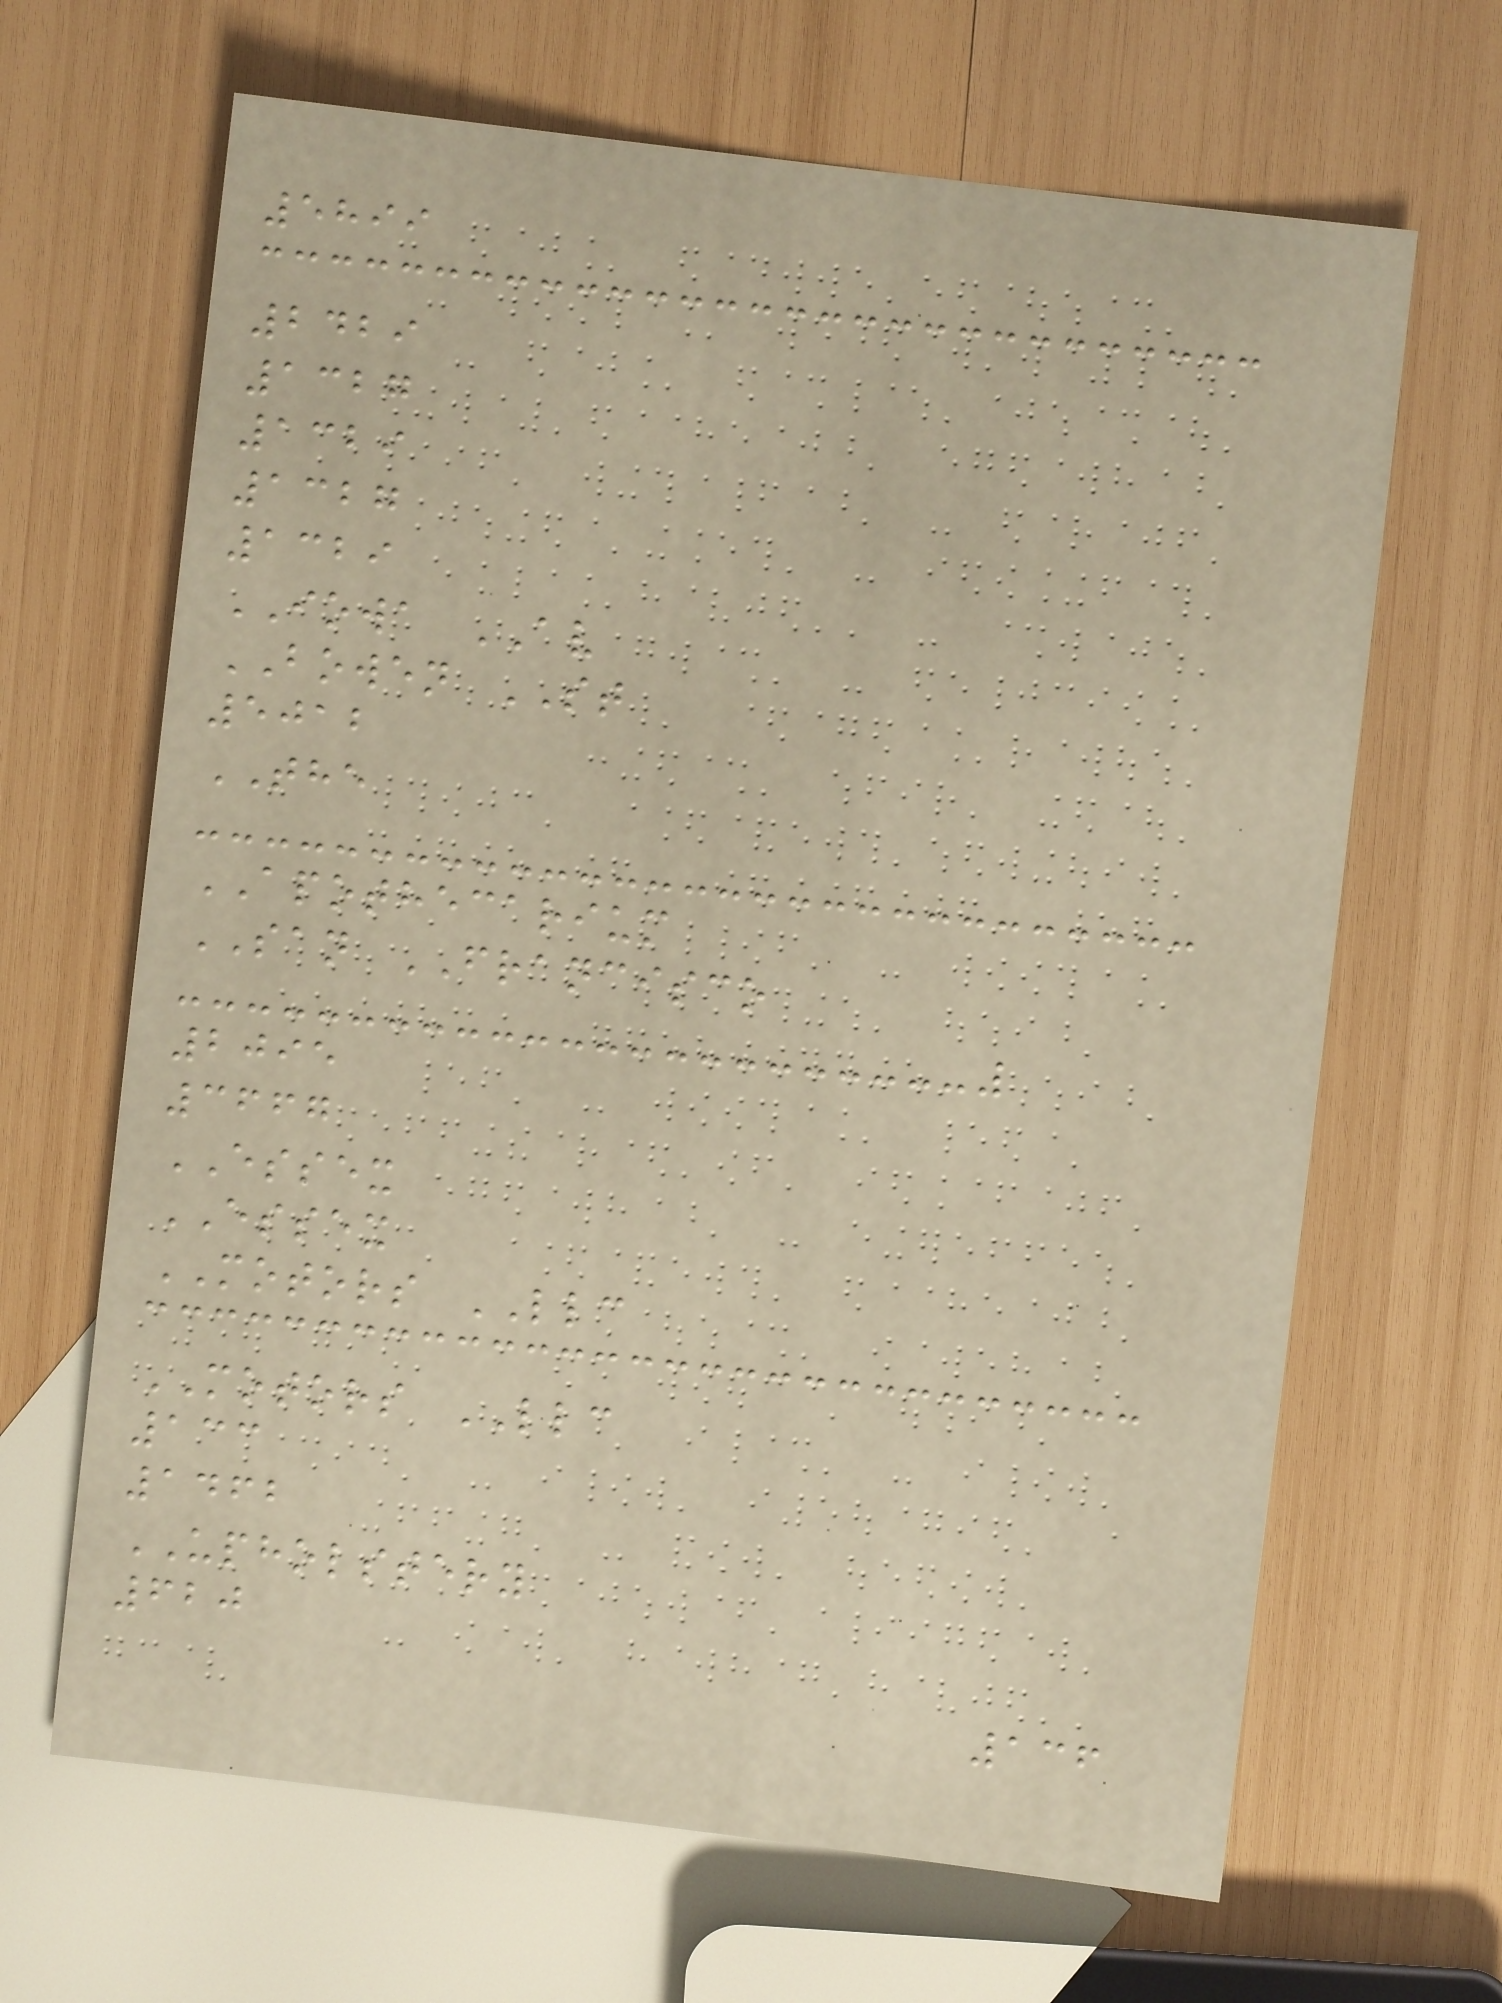5899
2429
1327
1329
1327
1329
IOWA AV
BOWEN ST
5012
THE
APOTHECARIUM
SAN FRANCISCO
2095
3667
ESSEX
ESSEX
MOTORS LLC
MOTORS LLC
133
1462
UPHOLSTERY
620
136
